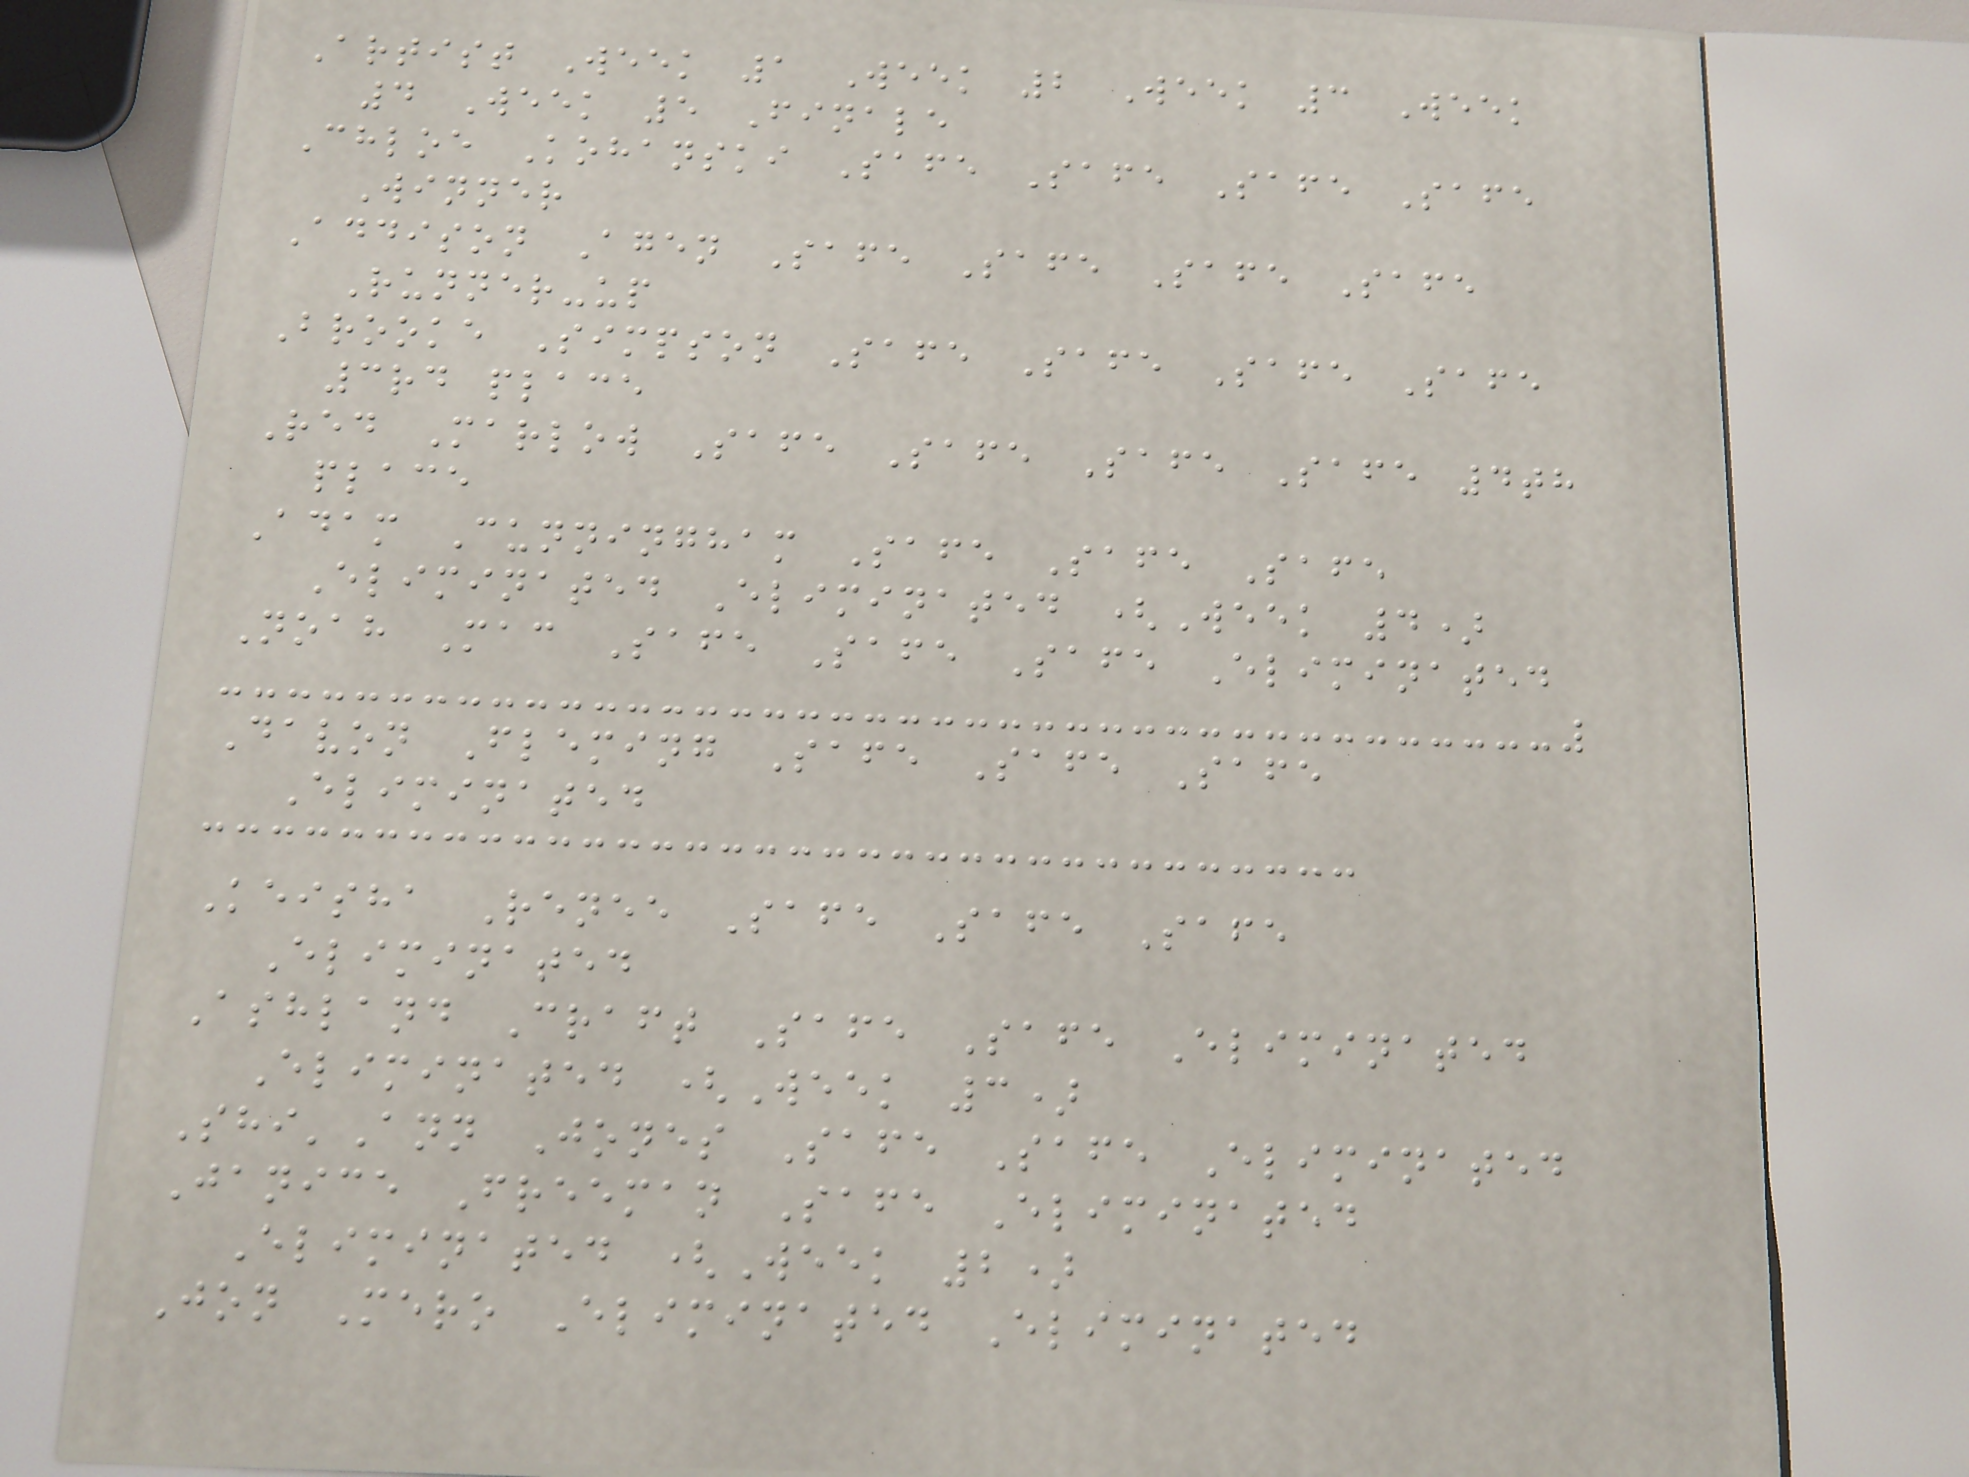Artist Week 1 Week 2 Week 3 Week
4 Week 5 Finale
Chloe Kohanski Safe Safe Safe Safe
Winner
Addison Agen Safe Safe Safe Safe
Runner-up
Brooke Simpson Safe Safe Safe Safe
3rd place
Red Marlow Safe Safe Safe Safe 4th
place
Adam Cunningham Safe Safe Safe
Eliminated Eliminated (Week 4)
Noah Mac Safe Safe Safe Eliminated
Davon Fleming Safe Safe Safe
Eliminated
Keisha Renee Safe Safe Safe
Eliminated
Ashland Craft Safe Safe Eliminated
Eliminated (Week 3)
Shi'Ann Jones Safe Safe Eliminated
Janice Freeman Safe Eliminated
Eliminated (Week 2)
Jon Mero Eliminated Eliminated
